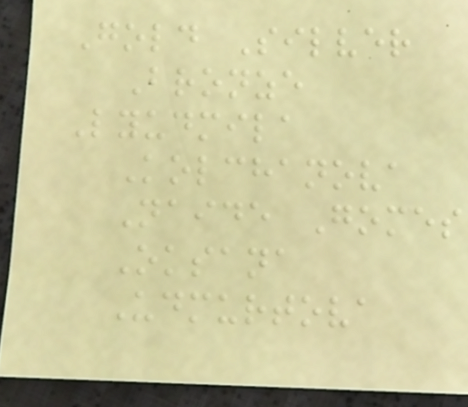Gold Silver
Bronze
Lyudmila
Kolchanova
Naide Gomes
Oksana
Udmurtova
